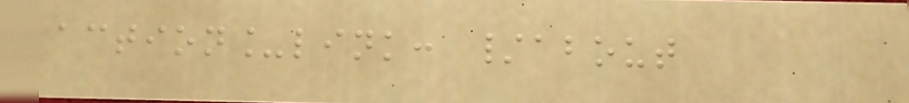action_link: /about
